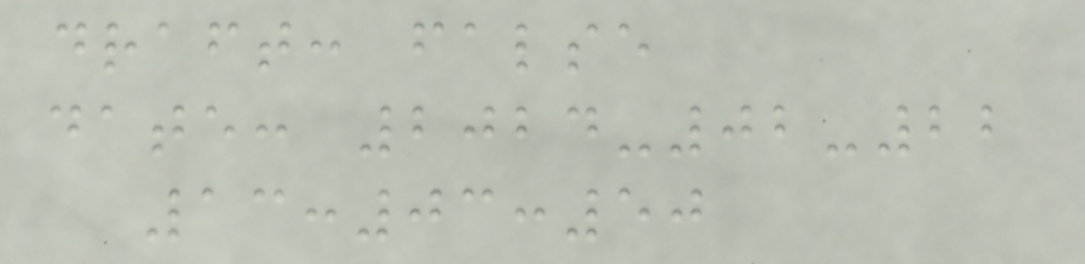draft: false
date: 2024-02-22
13:03:50
